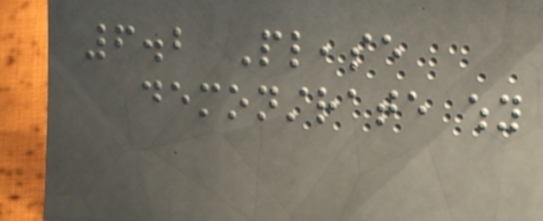6.2 Please
demonstrate why
